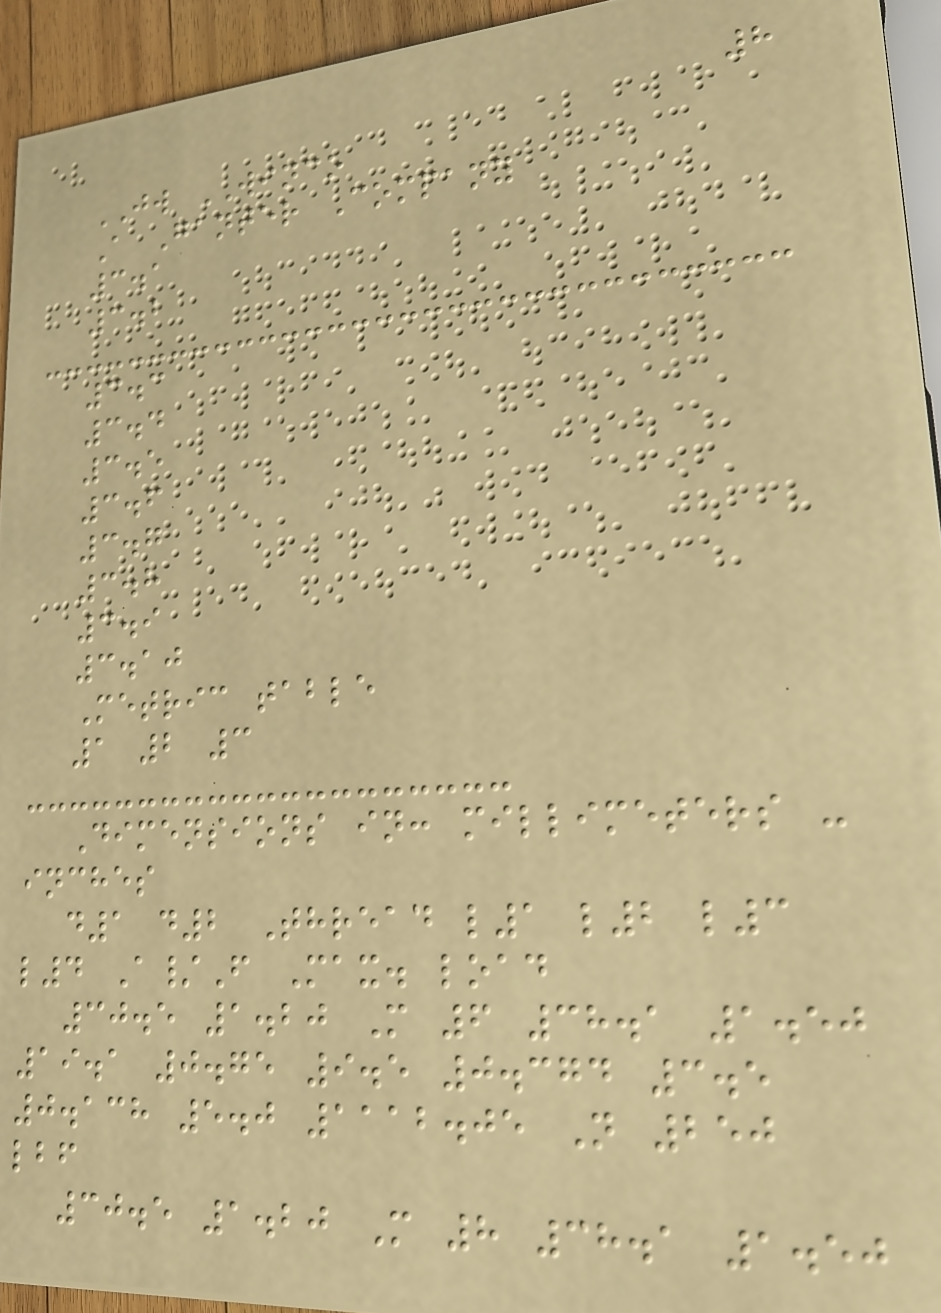8
JW WINCO
A Ganter Company
3.1
3.2
3.3
3.4
3.5
3.6
3.7
3.8
3.9
3.10
Metric table
1 2 3
Dimensions in: millimeters -
inches
d1 d2 Thread l1 l2 l3
l4 A/F Max. load
30.5 1.20 M 6 38.1 1.50
19.1 0.75 9.5 0.374 3.5
0.138 5.0 1112.05 N 250
lbf
30.5 1.20 M 8 38.1 1.50
